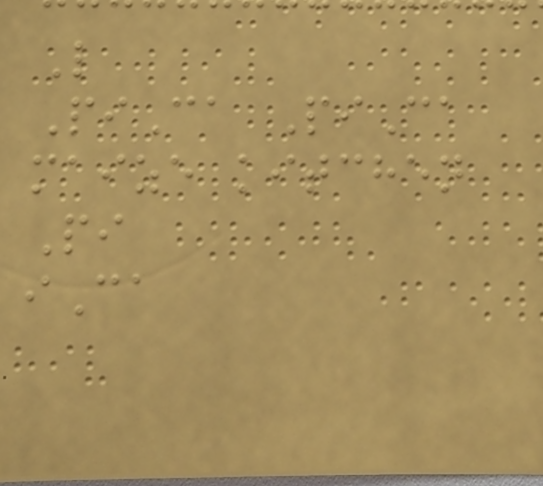L
PiCa PiCa
maize kitchen
Pi
iCa
